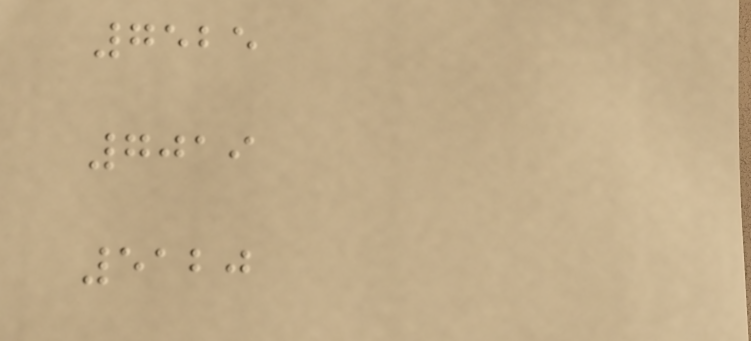7525
7019
5120
